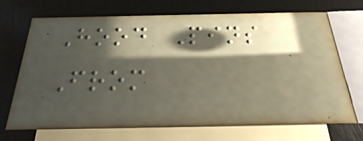Hood Pins
From
